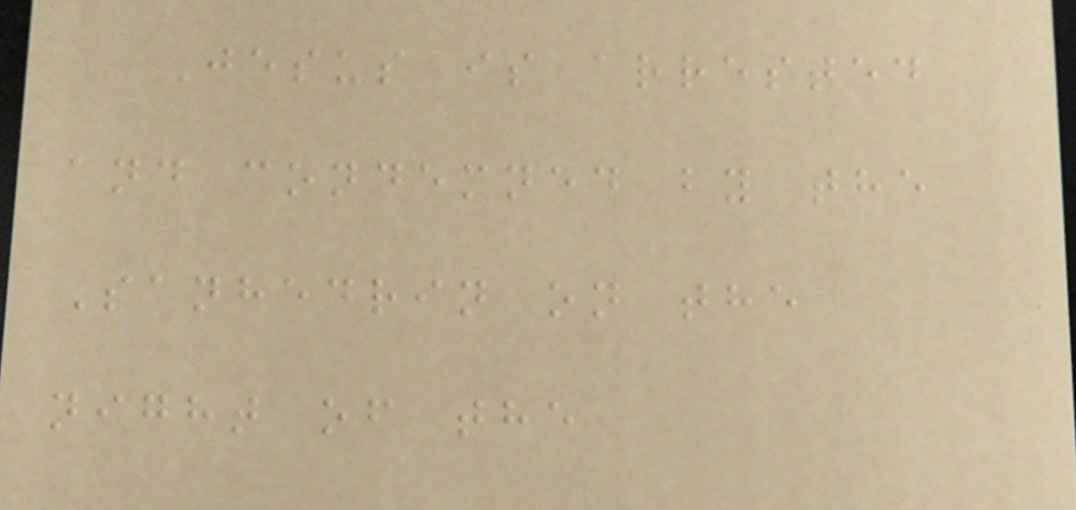Jesus is arrested
and condemned by the
Sanhedrin on the
night of the
